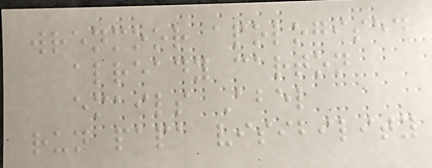wrenmoor apologised
already carton
emails Abel
run papa visibility
